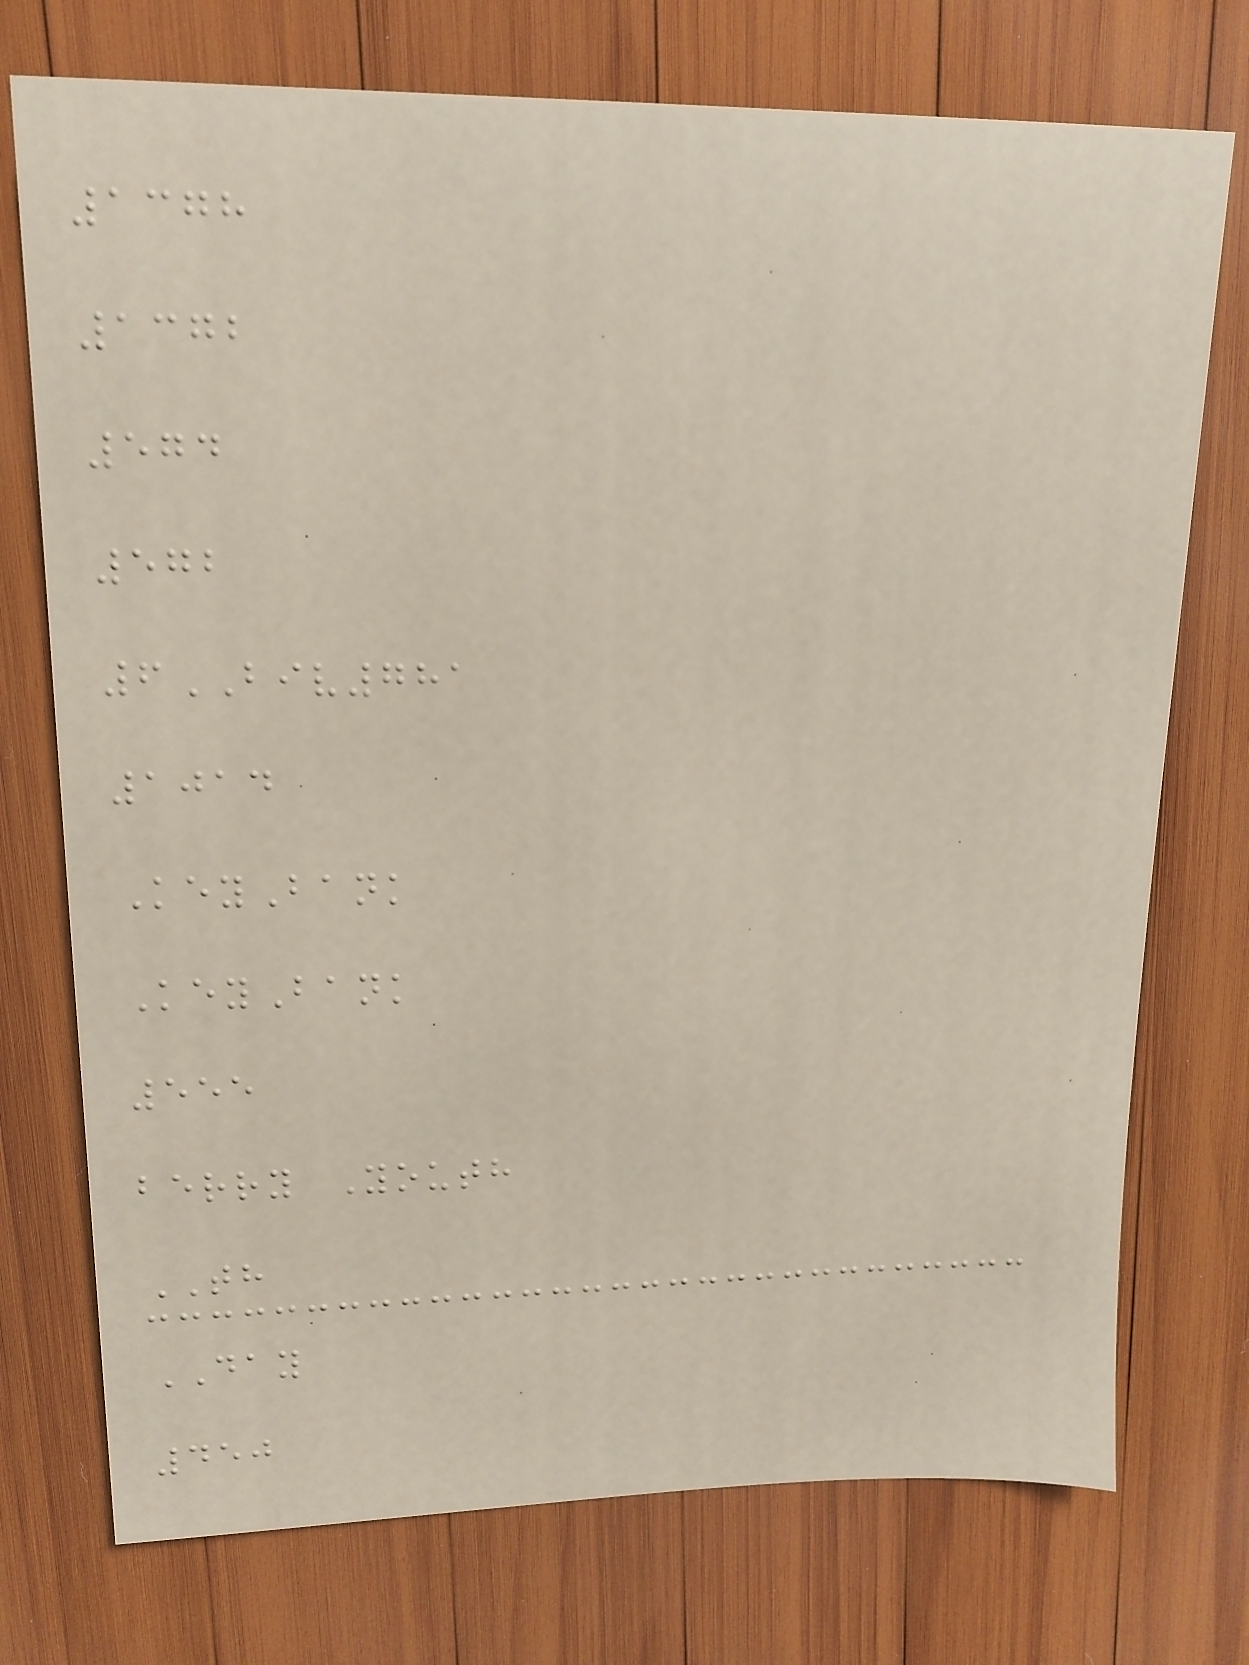1378
1372
574
572
6BIV781
1014
KeyBank
KeyBank
555
berry Youth
TH
DAY
450
